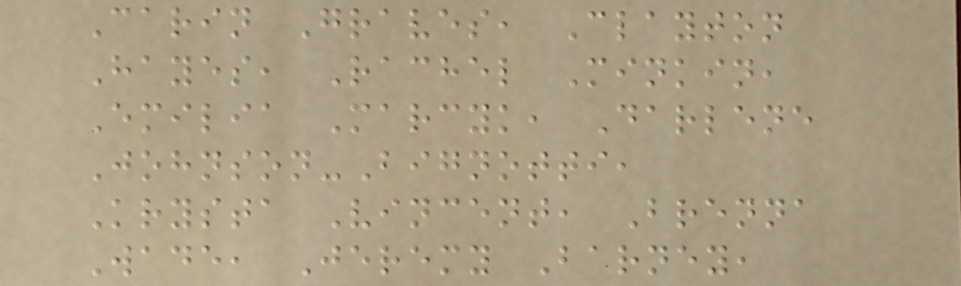Carin Graves, Clayton
Hayes, Rachel Minkin,
Emilia Marcyk, Darlene
Johnson-Bignotti,
Krysta Vincent, Brenna
Wade, Jeremy Barney,
